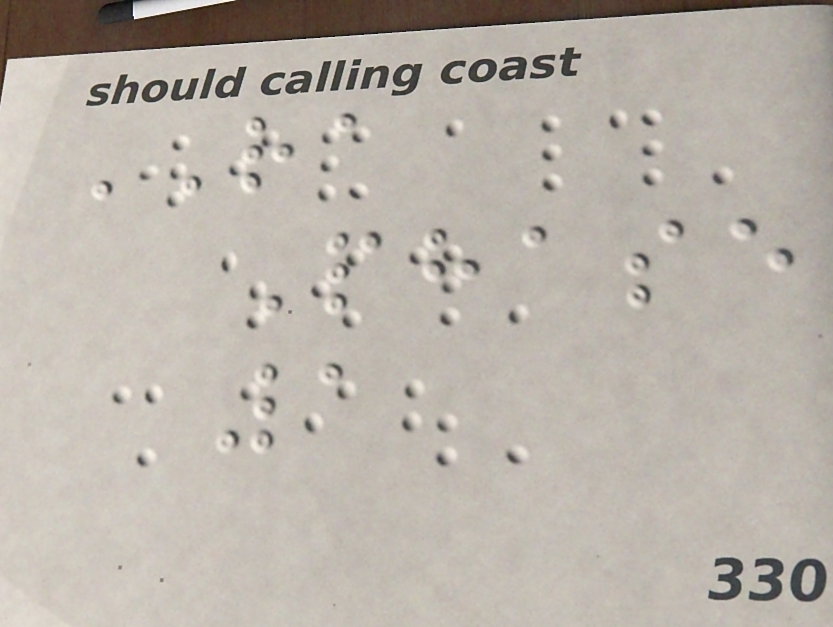RA
Phase
1
